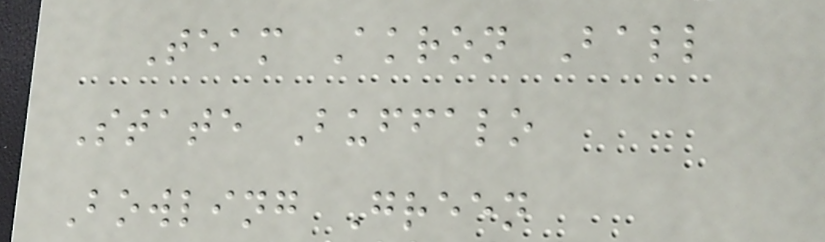Team Akron Ball
State Buffalo
Bowling Green
